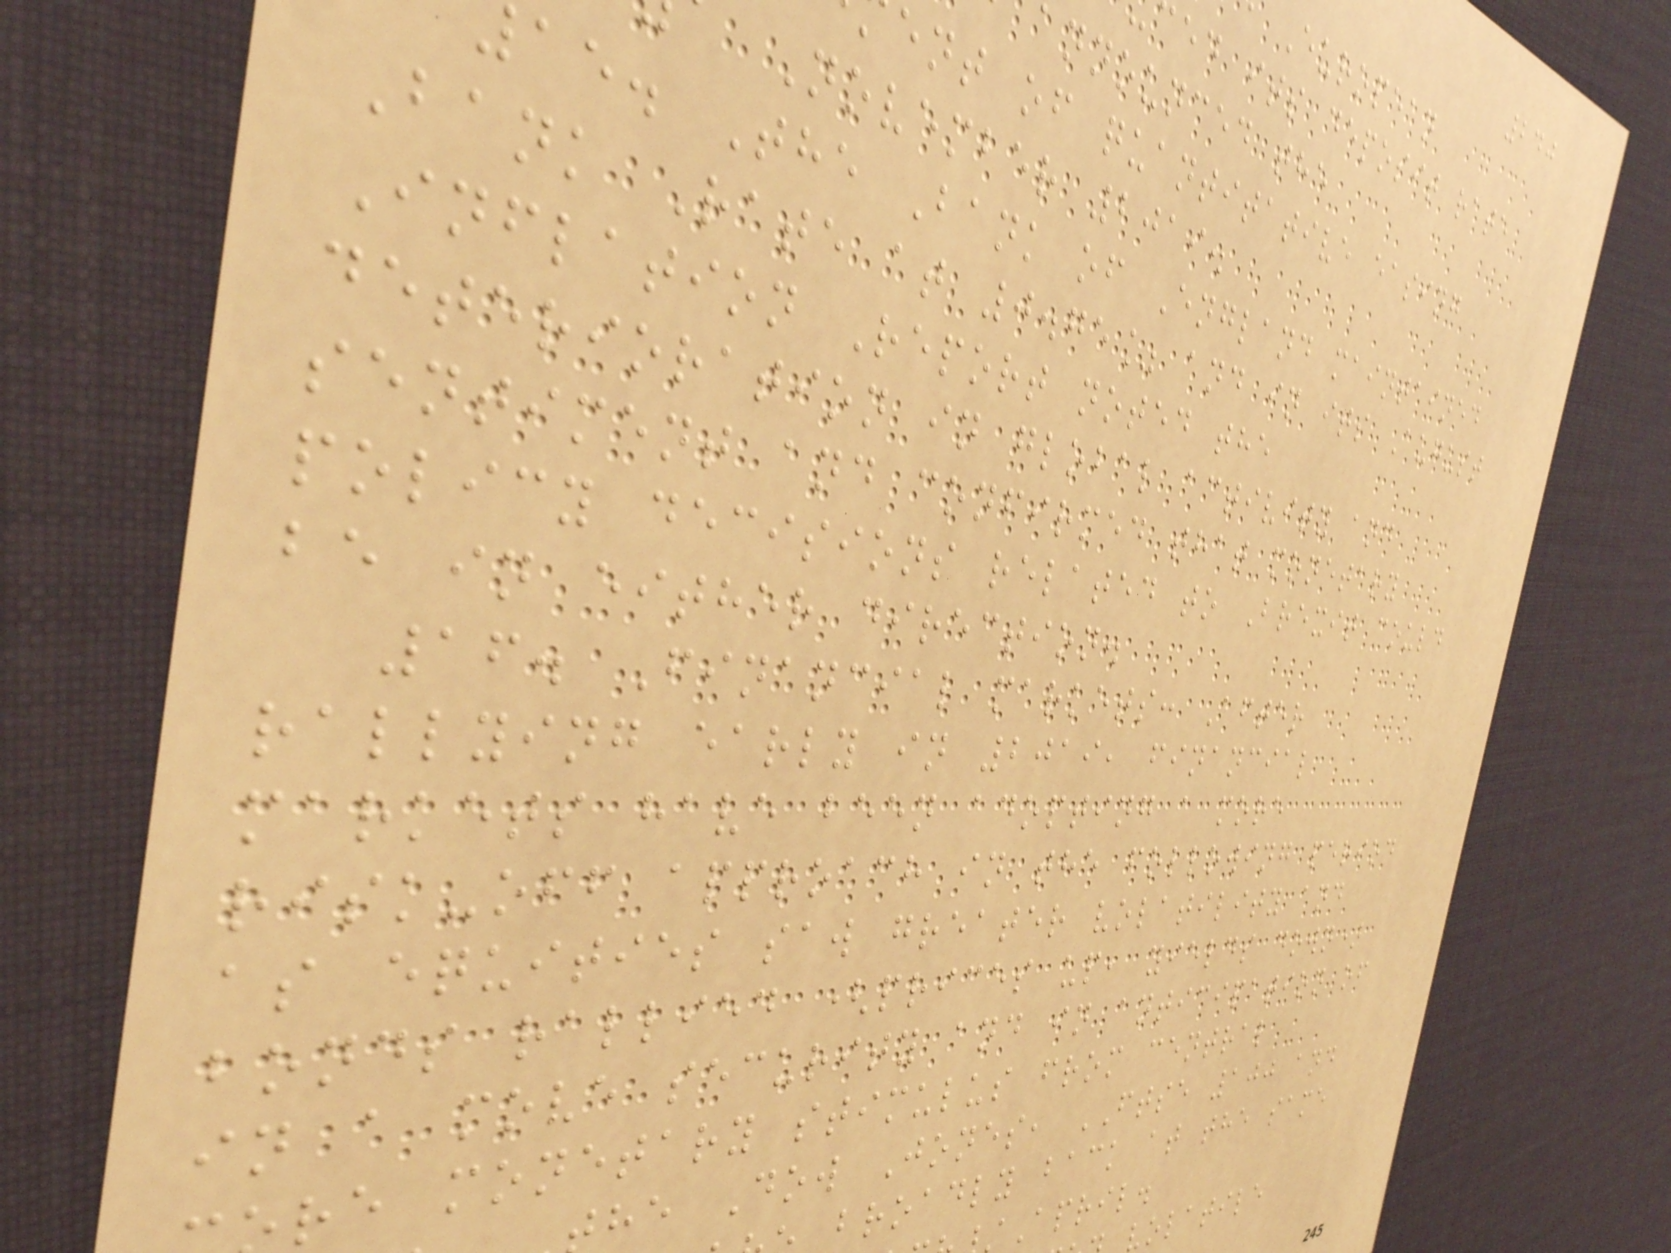240
European
ed its deposit rate
announced the
ent of quantitative easing
November 2019.
ae. The Bank of England maintained
Bank Rate at 0.75% and in its August
Inflation Report noted the
deterioration in global activity and
sentiment and confirmed that monetary
policy decisions related to Brexit could
be in either direction.
16. Financial markets: After
rallying early in 2019, financial
markets have been adopting a more
risk-off approach in the following period
as equities saw greater volatility and
bonds rallied (prices up, yields down)
in a move security and in anticipation of
re monetary stimulus from central
he Dow Jones, FTSE 100 and
broadly back at the same
